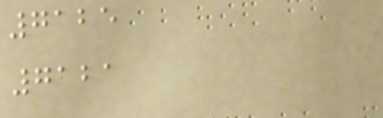7125
7121
